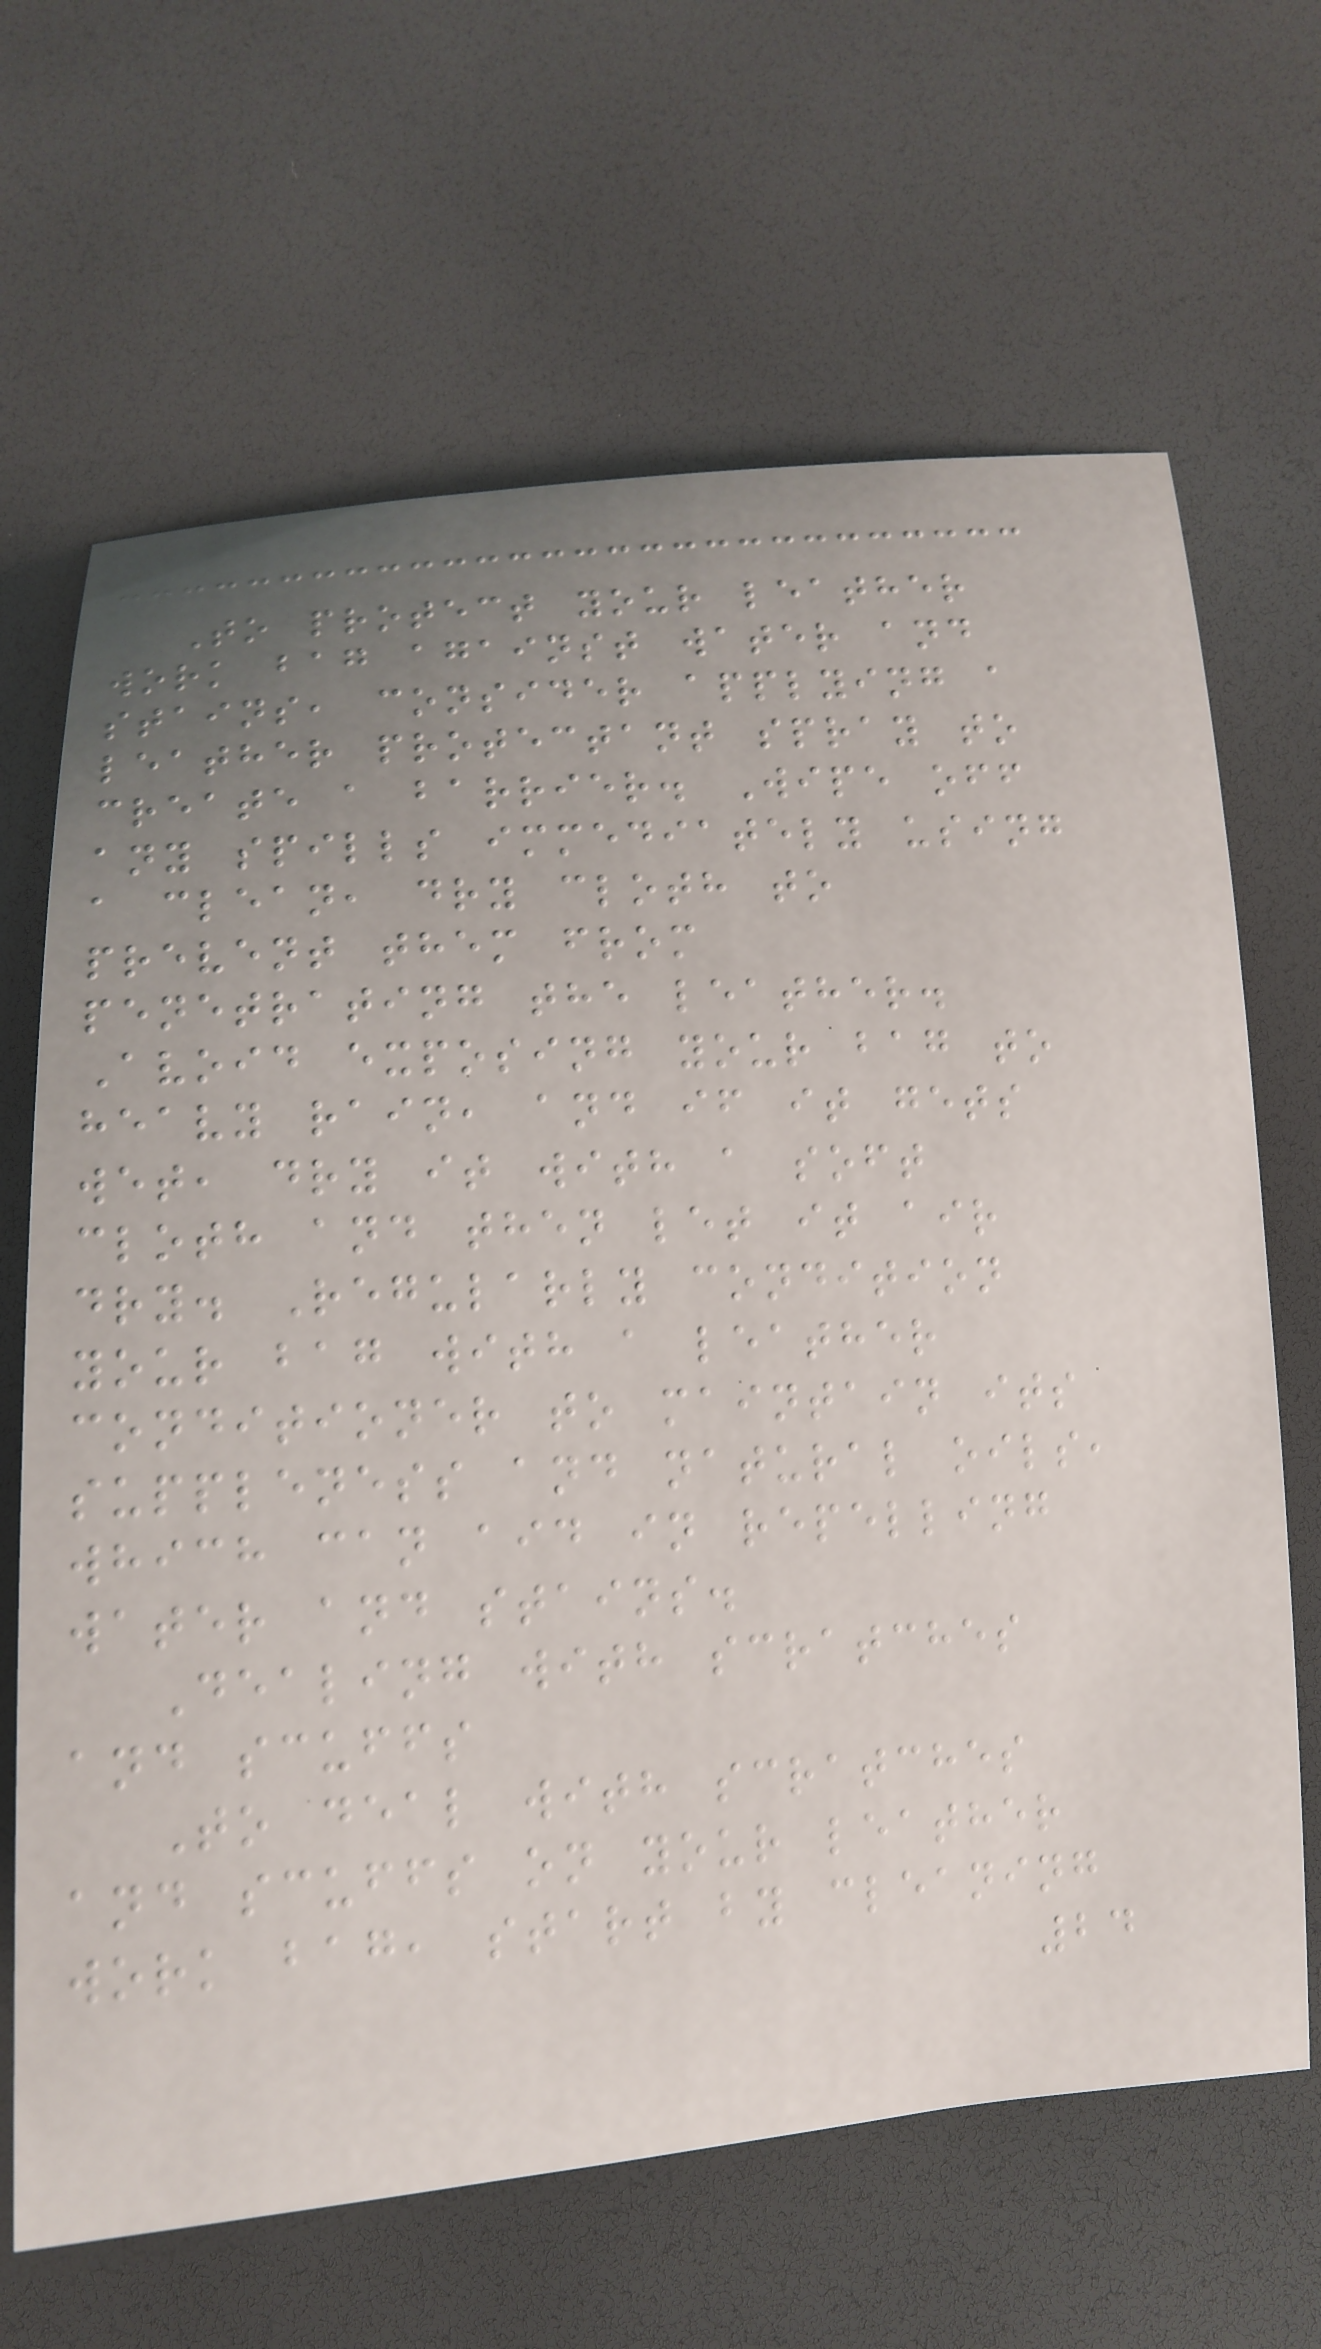To protect your leather
work bag against water and
stains, consider applying a
leather protectant spray to
create a barrier. Wipe off
any spills immediately using
a clean, dry cloth to
prevent them from
penetrating the leather.
Avoid exposing your bag to
heavy rain, and if it gets
wet, dry it with a soft
cloth and then let it air
dry. Regularly condition
your bag with a leather
conditioner to maintain its
suppleness and natural oils,
which can aid in repelling
water and stains.
Dealing with scratches
and scuffs
To deal with scratches
and scuffs on your leather
work bag, start by cleaning
24
